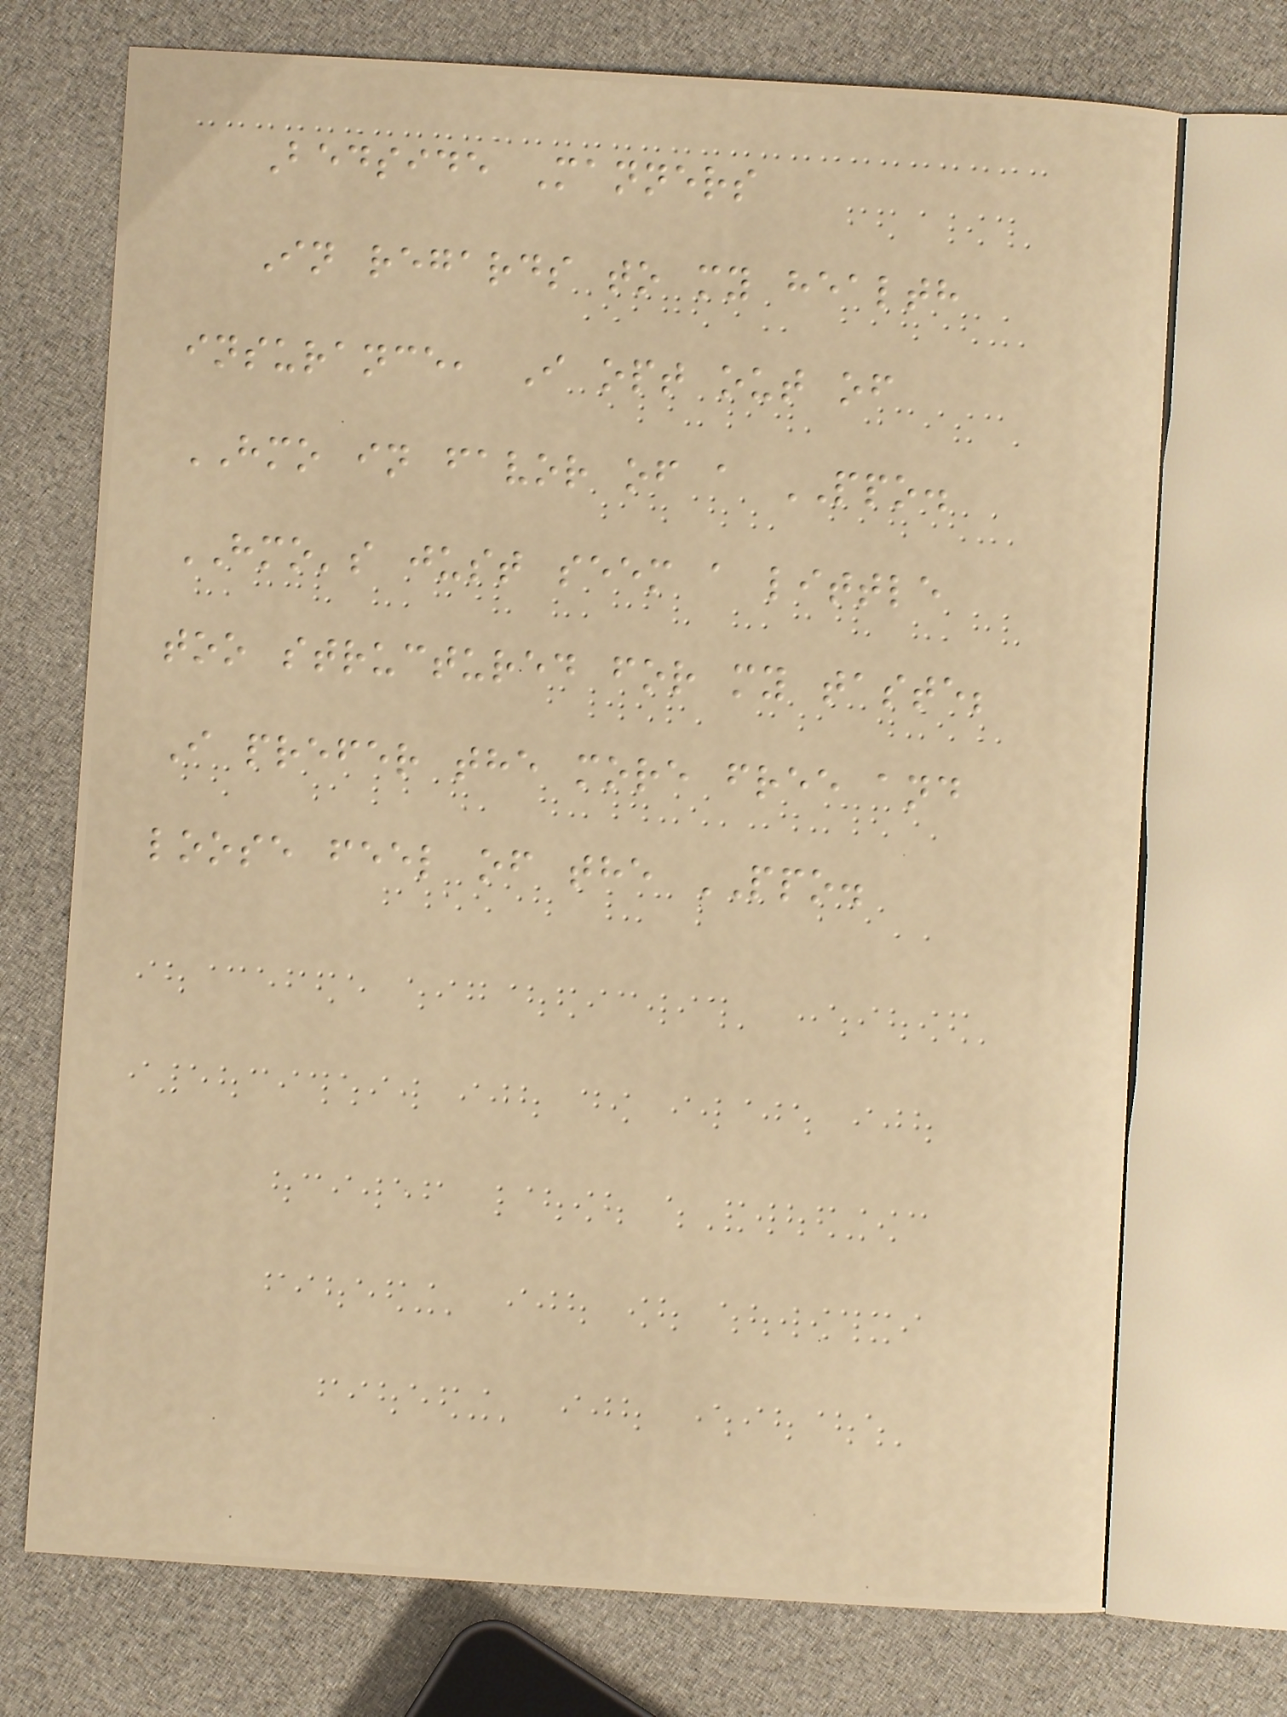Bedside Manners
In regards to my health
insurance, I opt out of
HMO in favor of a PPO.
HMO's just seem a little
too structured for my taste;
I prefer the more free and
loose feel of the PPO.
